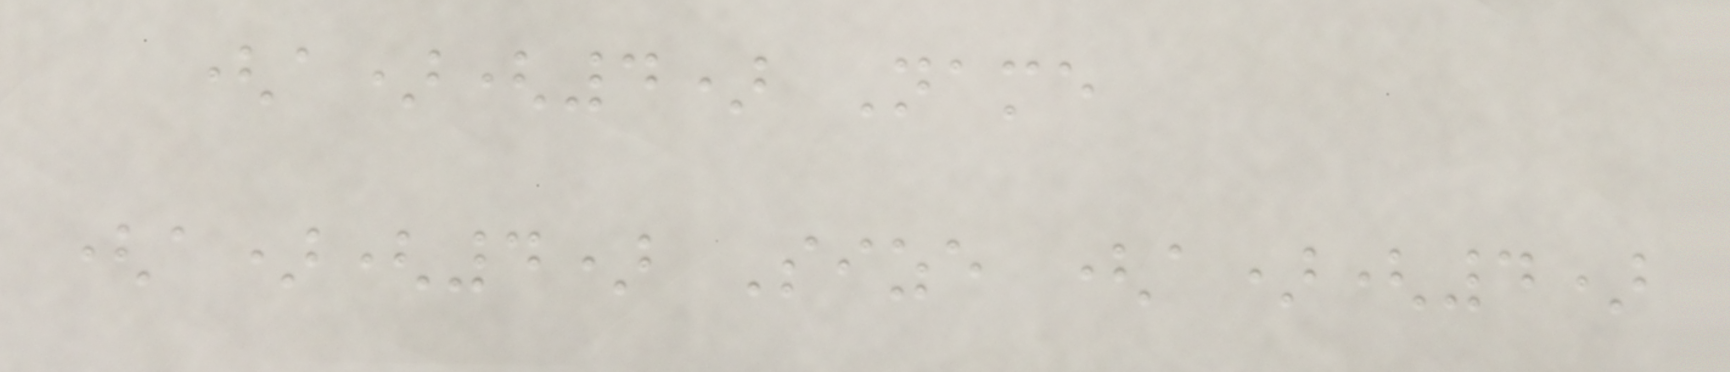(a)(4) Name
(a)(4) Size (a)(4)
